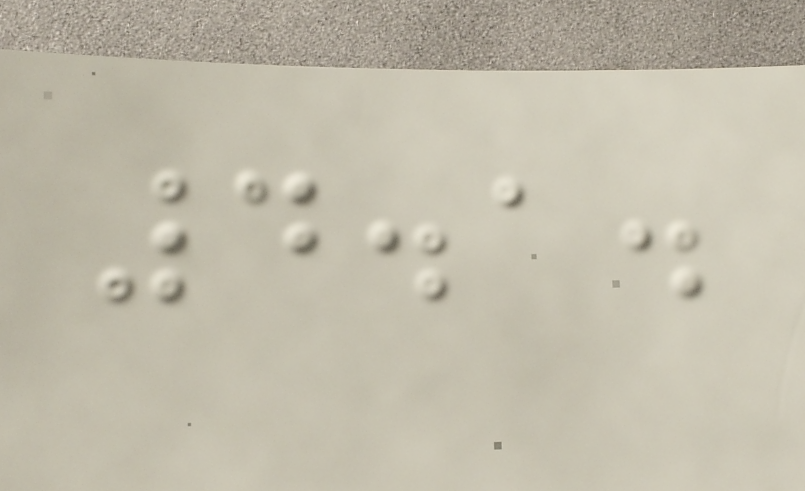4.1.
